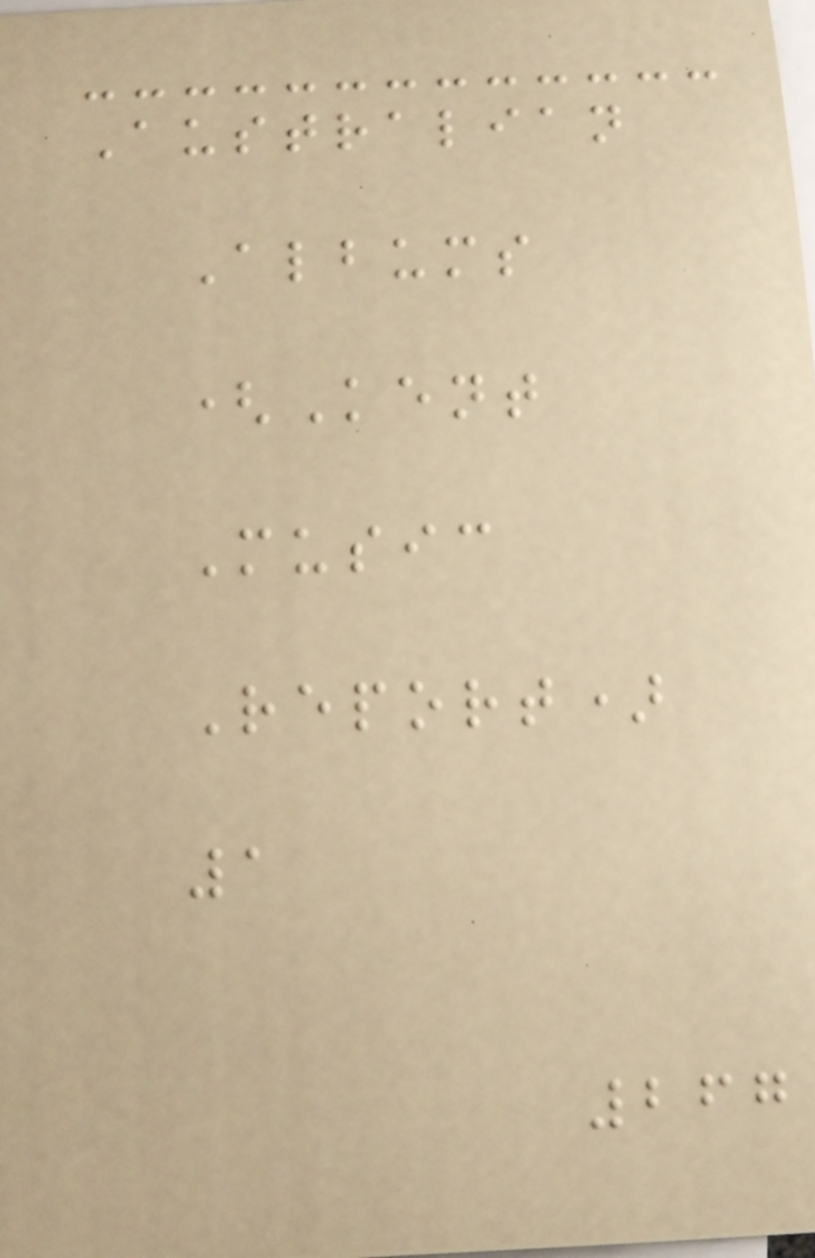Australian
Albums
(Kent
Music
Report)
1
267
